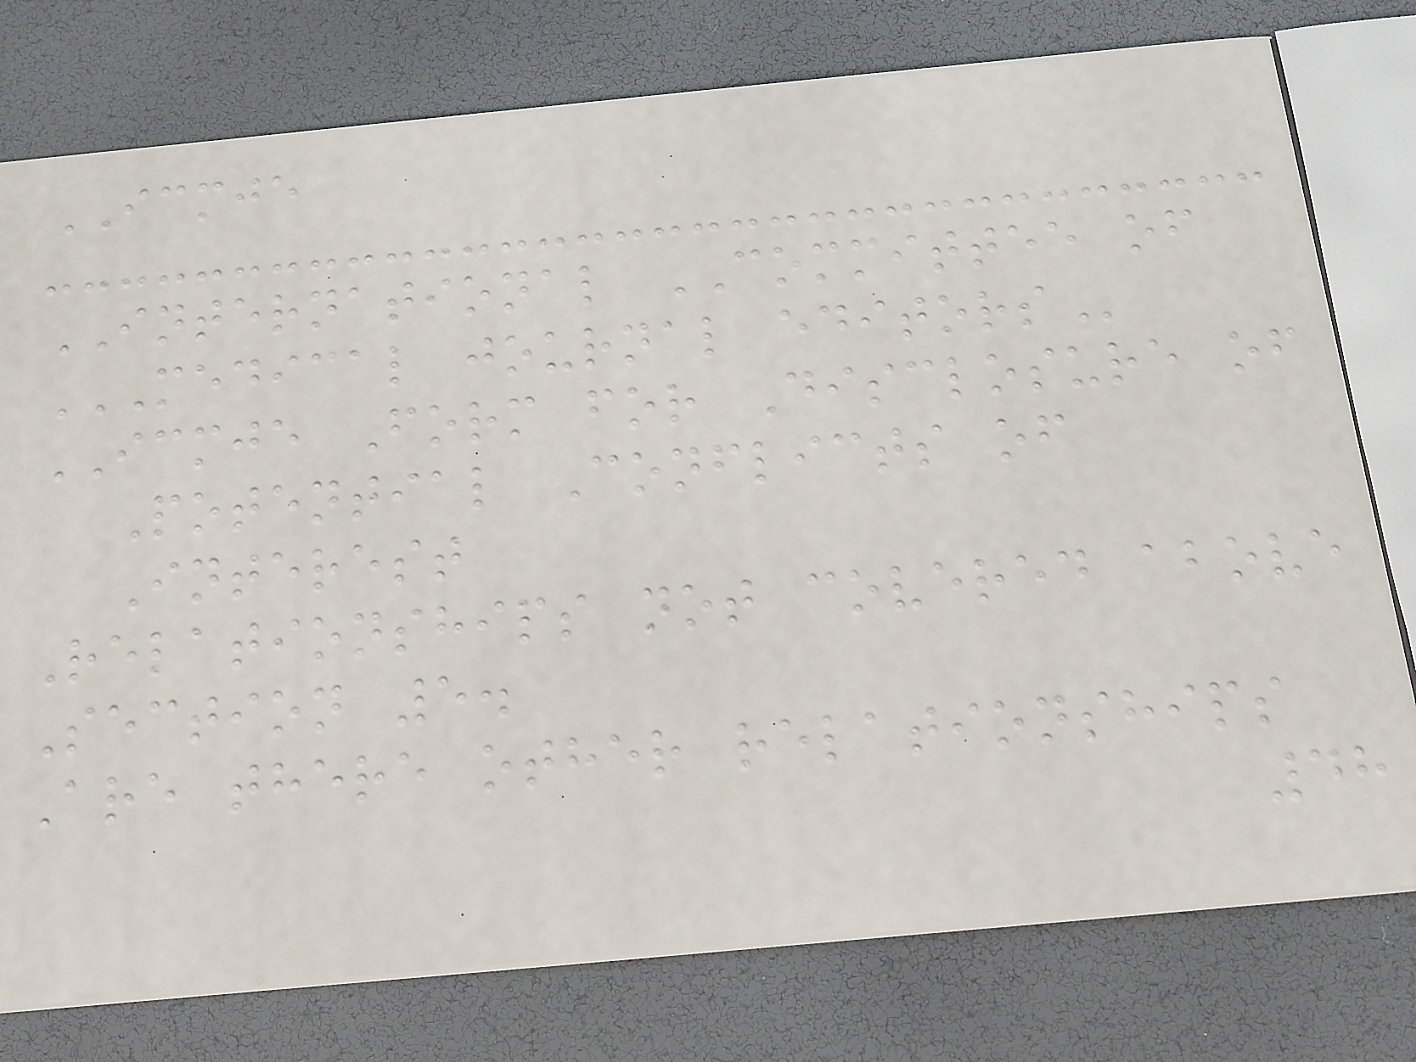ICMJE
INTERNATIONAL COMMITTEE of
MEDICAL JOURNAL EDITORS
ICMJE Form for Disclosure of
Potential Conflicts of
Interest
Relationships not covered above
Section 5.
Are there other relationships
48
